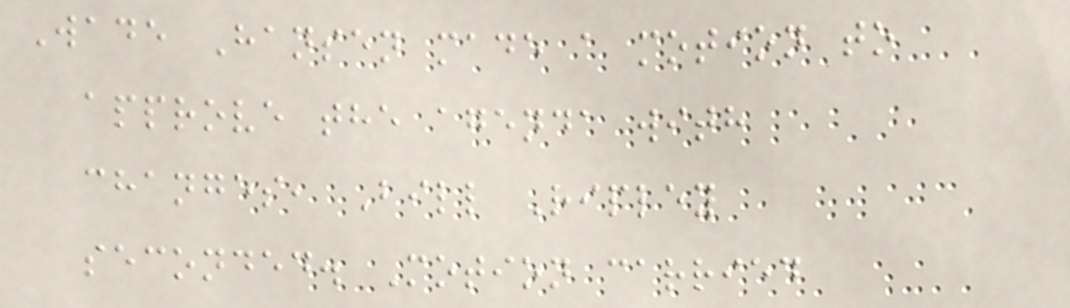Wade Hansen made a motion to
approve the agenda with
changes, Bill Ripley
seconded. Motion carried
